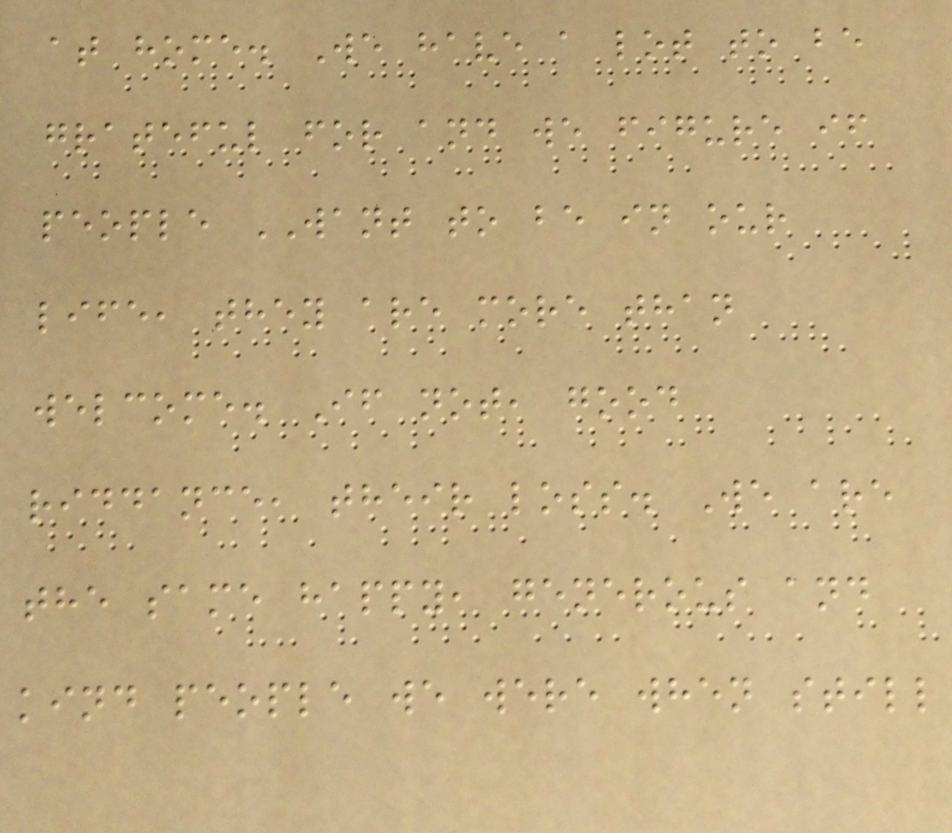at home. We have a lot to be
grateful for and we figure if
people WANT to be in our
life, they are more than
welcome. If not, good
riddance, their loss. We are
the same happy, generous and
kind people we were when still
